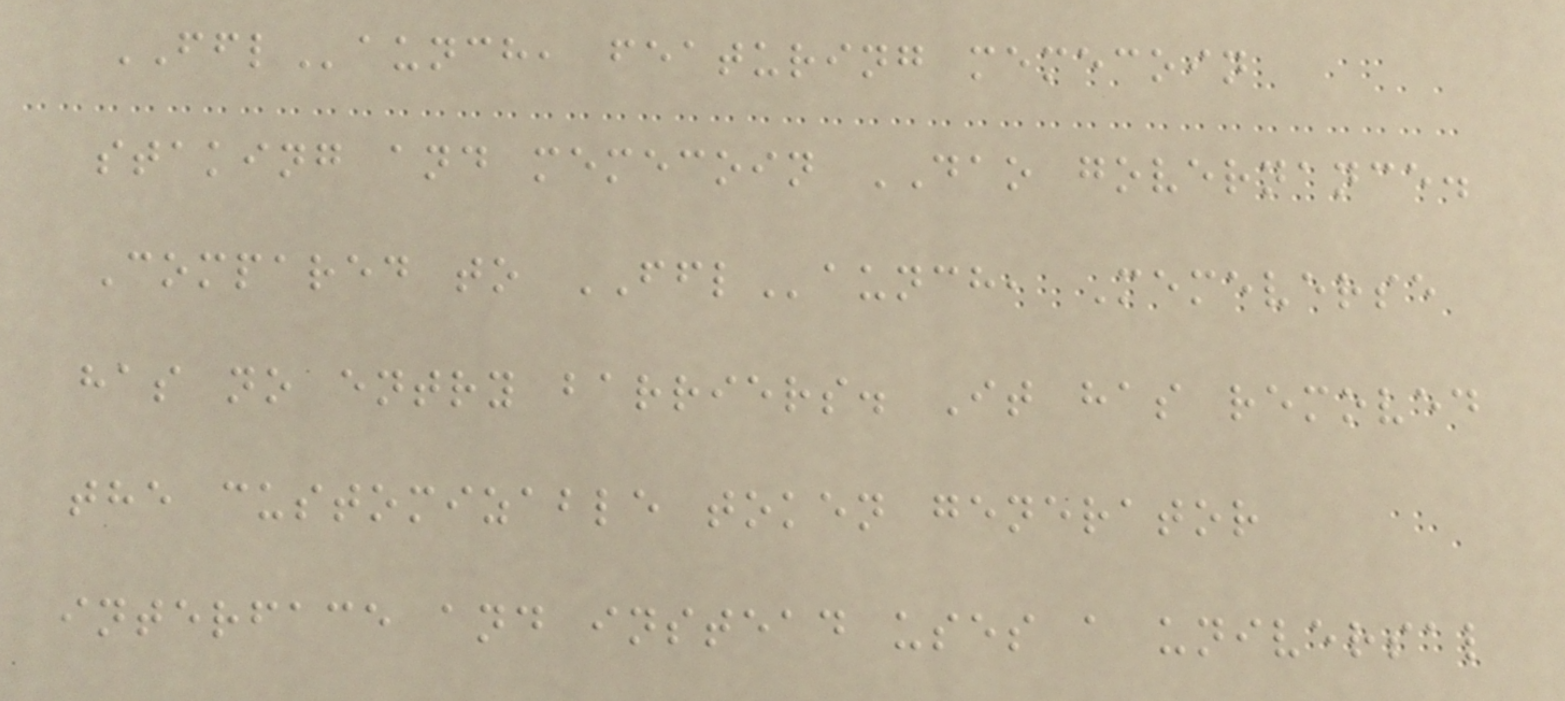FFLaunch, featuring memecoin
staking and memecoin DAO governance.
Compared to FFLaunch, Memeverse
has no entry barriers. It has removed
the customizable token generator
interface and instead uses a universal
